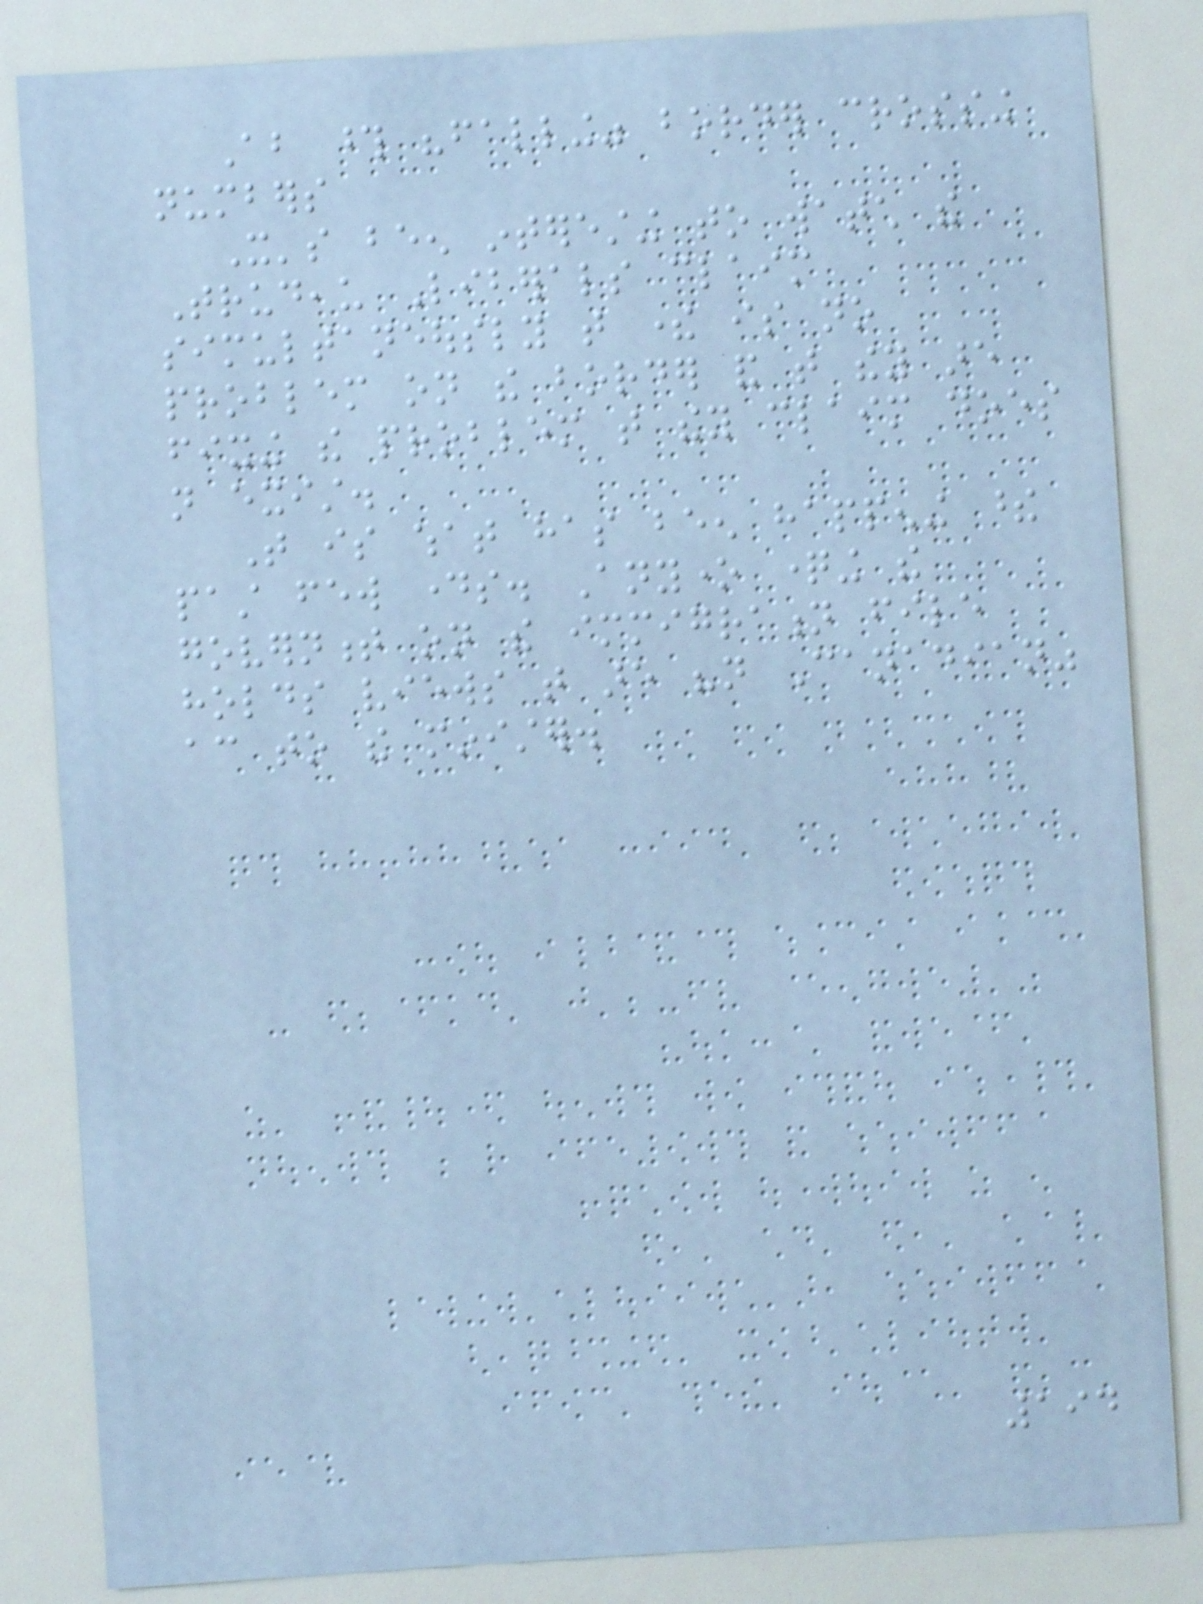About those "falling" border crossing
numbers
It's been interesting to watch the
Trudeau Liberals claim
simultaneously that there is no
problem on the border and that they are
fixing the problem that they claim does
not exist.
That is what has been happening these
past few days. Anyone questioning the
government on the immigration file
holds views that are "not Canadian"
according to the minister.
194
